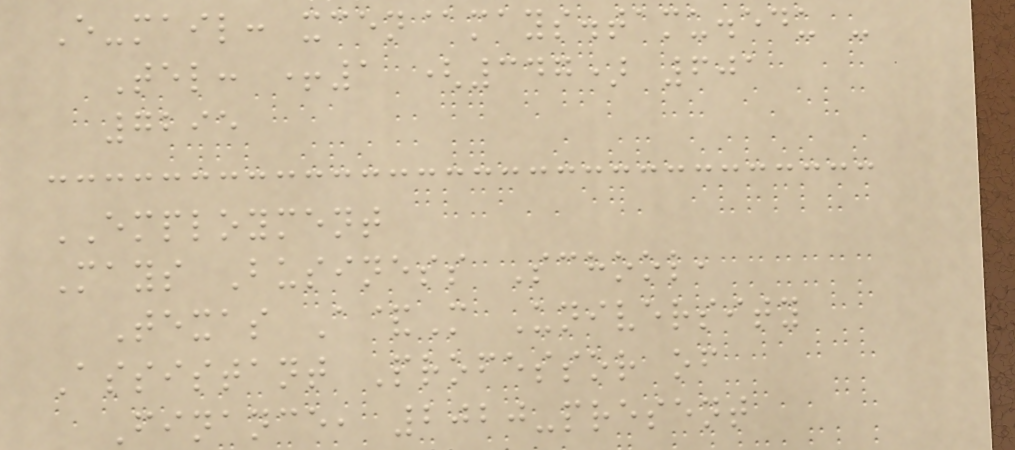E-mail: xcen@mays.tamu.edu -
Tel: +1 (347) 601
7295
EMPLOYMENT
Mays Business School,
Texas A&M University
Assistant Professor of
Finance, 2020-present
